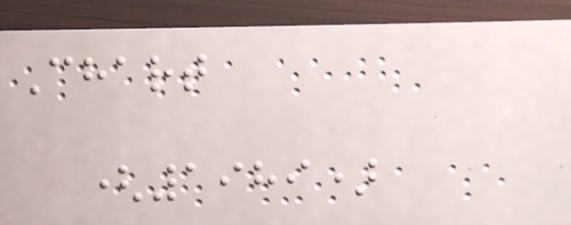Chart
(1989)
